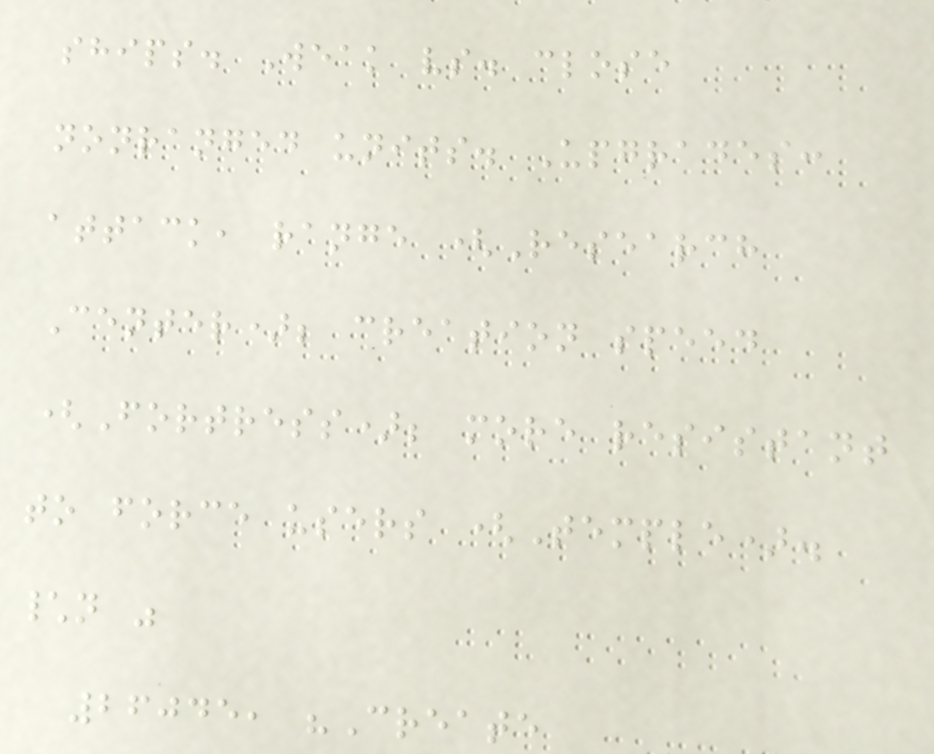ships. Weak vs. close
nonranged units. Upgrades:
attack, range (Research
Center); creation speed
(Fortress); more resistant
to force users (Temple).
\n "
26045, "Create
